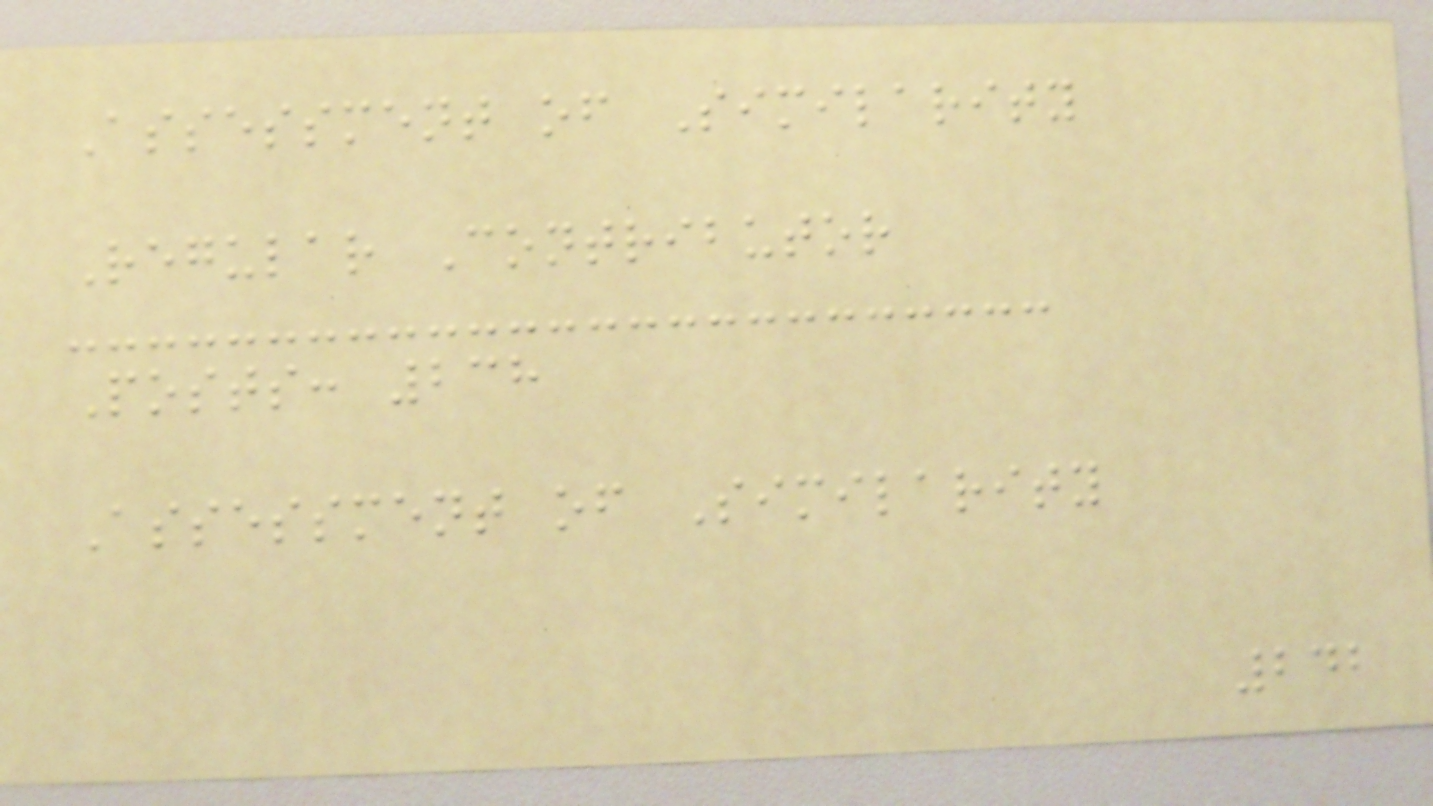Assessment of Similarity
Regular Contributor
Posts: 238
Assessment of Similarity
242
